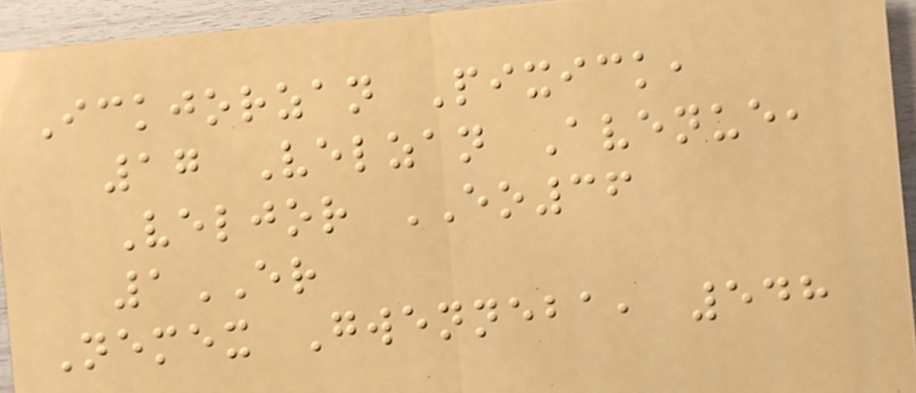Ickjorzan Pixick,
17 Velzan Avenue,
Veljor EO36
1ER
Nemex Gwenneba, 548
